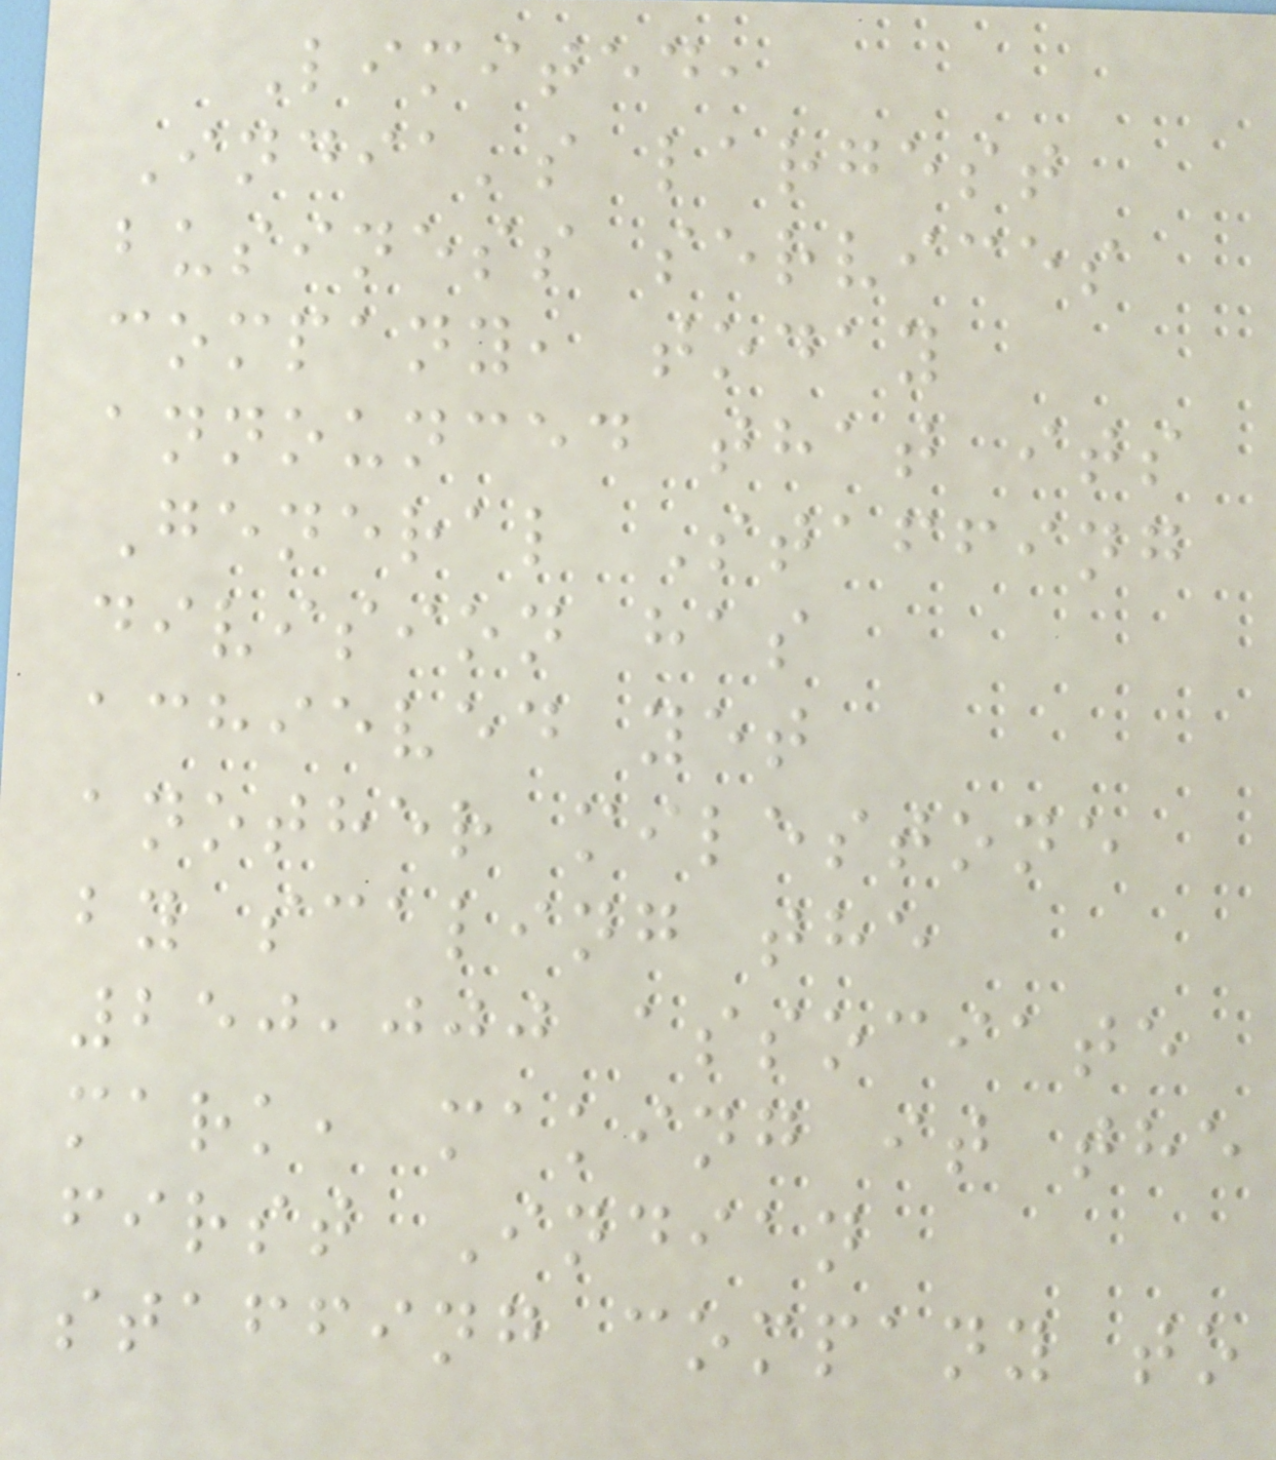Limited,
India's largest
business services
company, today
announced that its
General Staffing
division has
achieved yet
another milestone
by scaling the
250,000 associate
mark, making it the
first Indian
staffing company to
